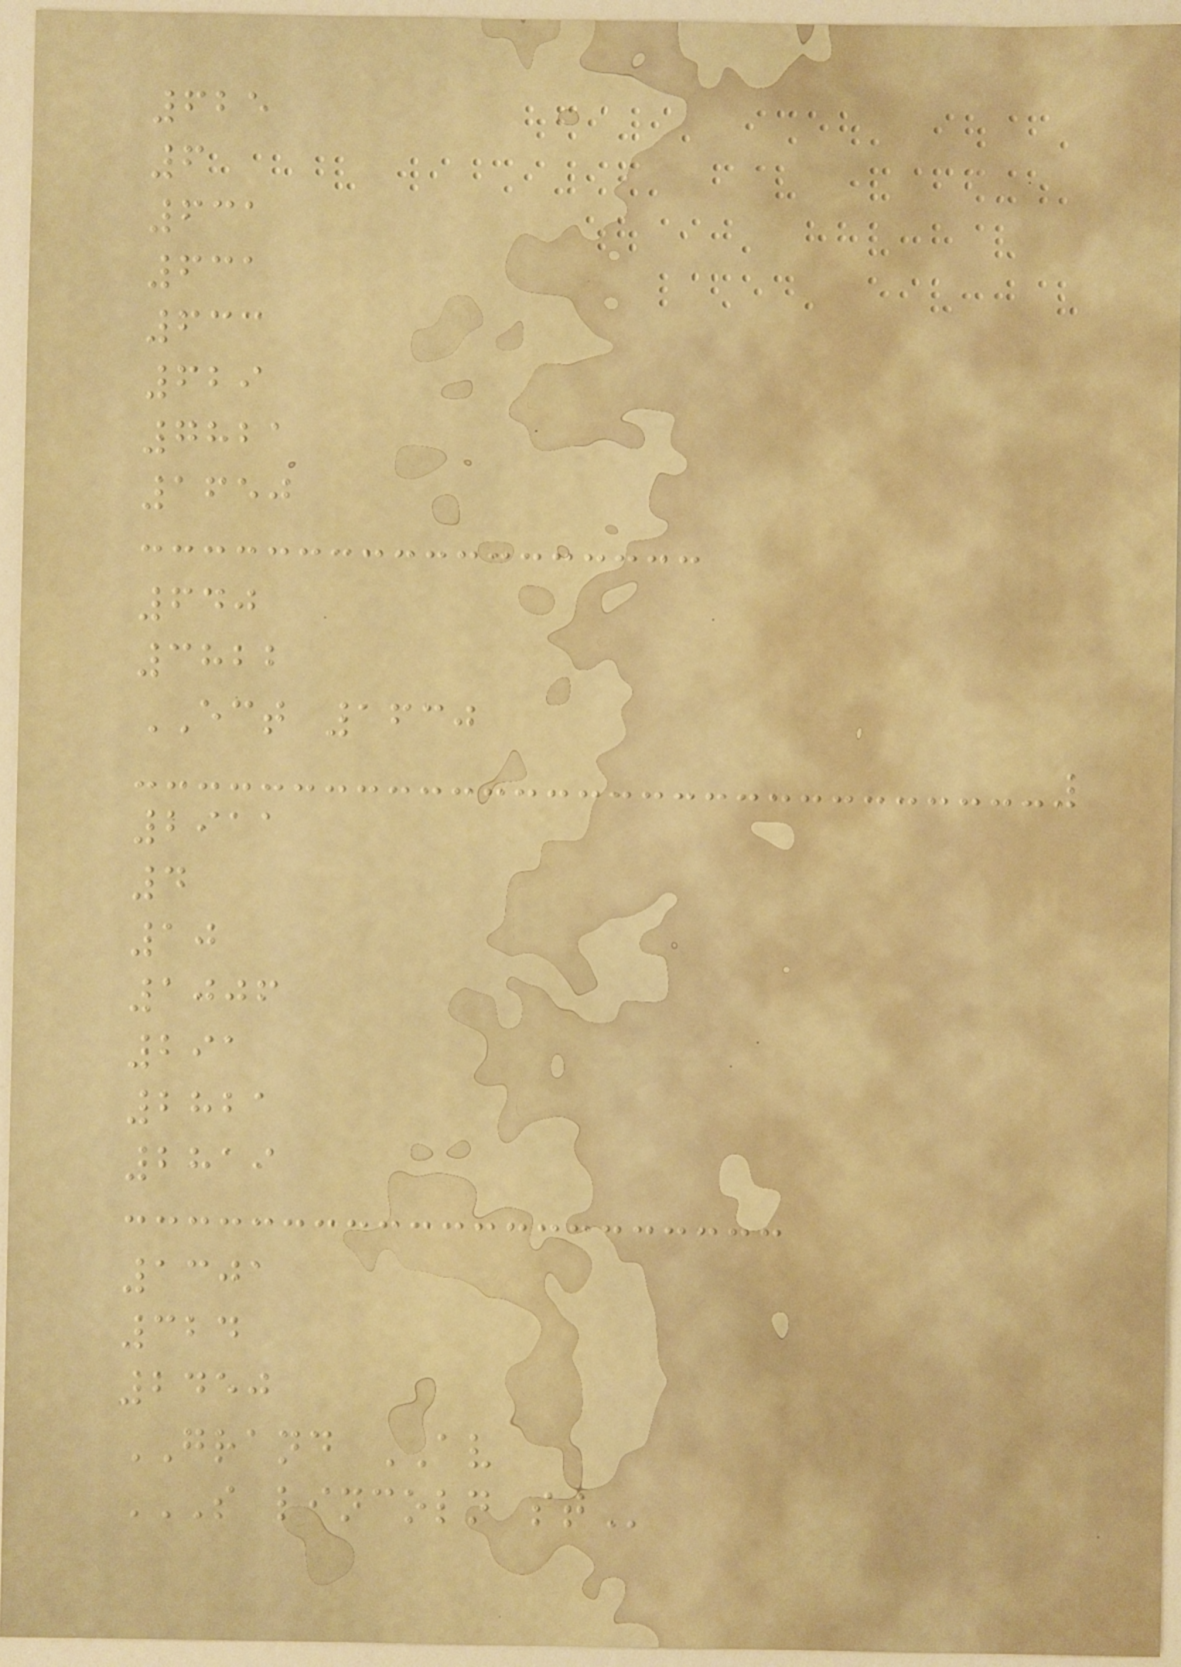625
6
631
631
633
629
7821
1650
640
3822
ECT 1630
2911
4
10
1006
291
2821
2819
1301
324
2450
GRAND AV
S LINCOLN ST
